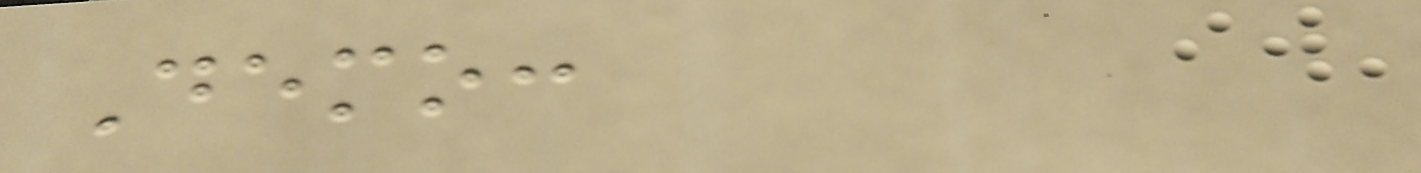Demo:
